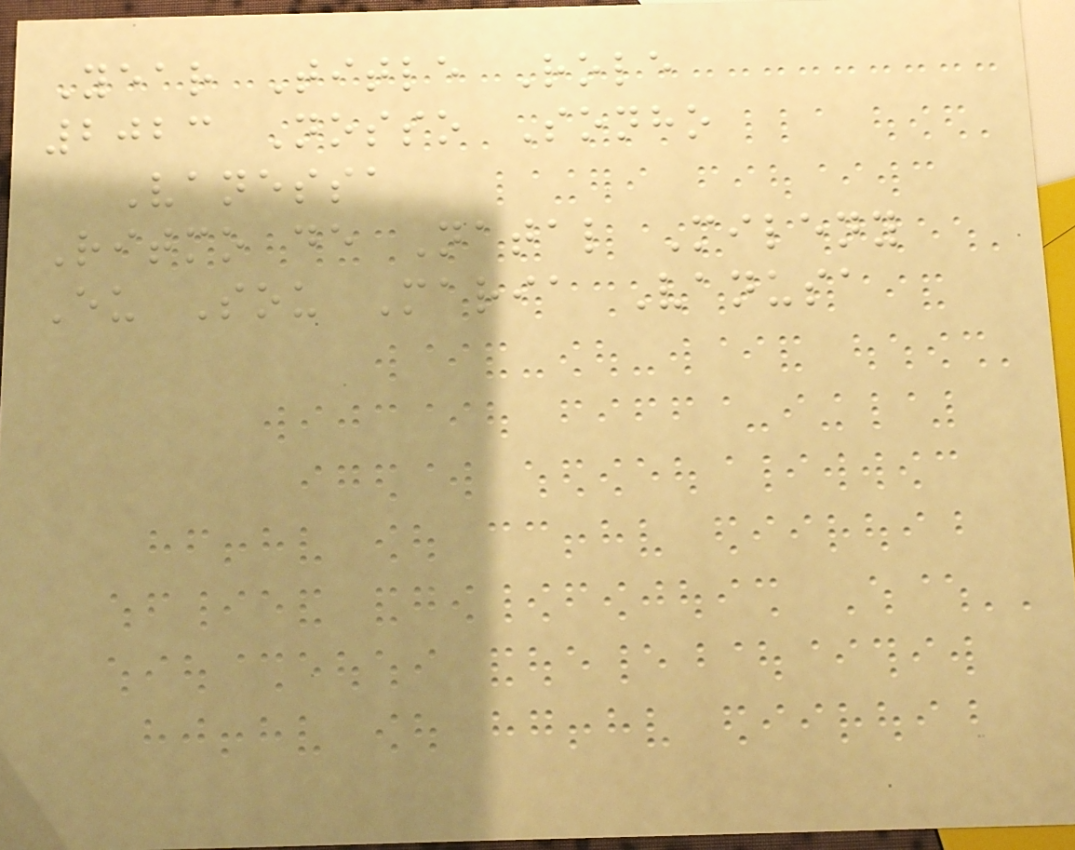Year Title Role
2023 Nosso Sonho
Vanessa
Ritmo de Natal Mileny
Eu Sou Maria Vanusa
